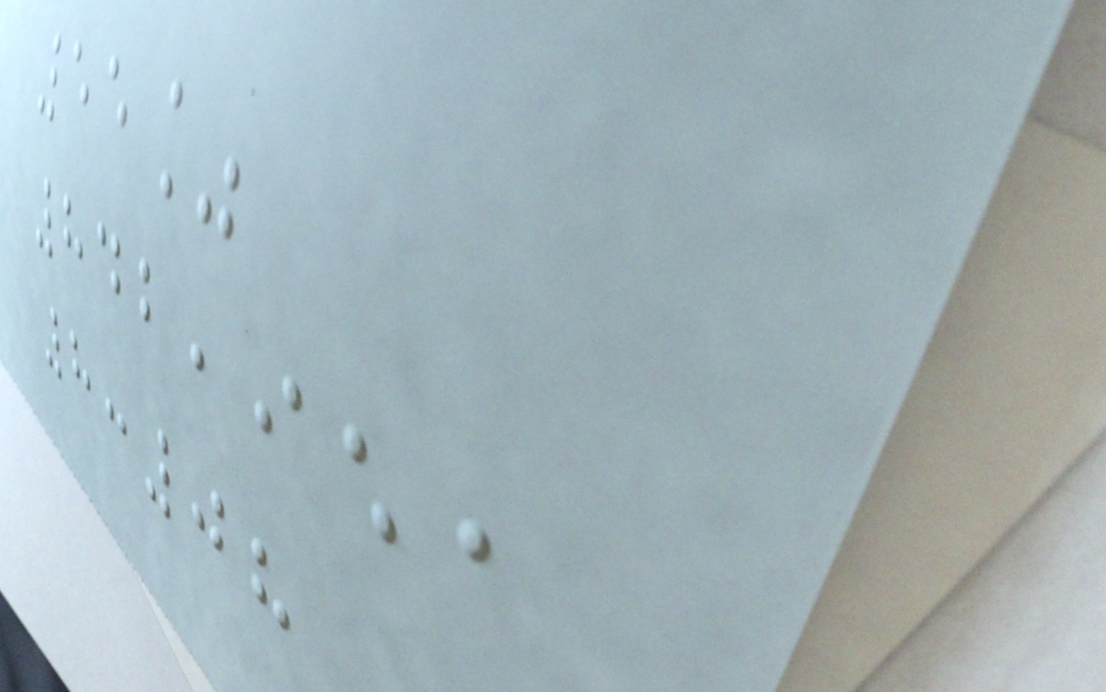55%
842,951
8:08
